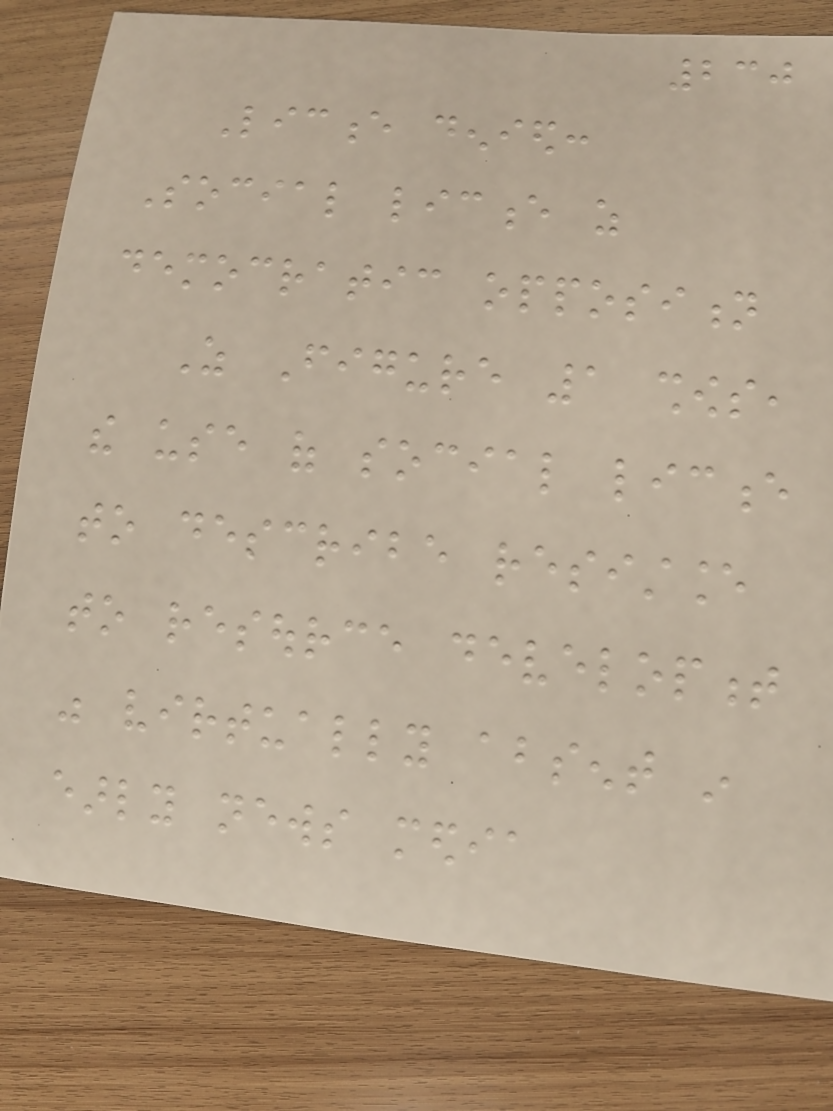230
Licence denied:
Social licence as
democratic opposition
As Figure 1 shows,
the use of social licence
to describe resistance
to resource development
was virtually absent in
early news media
